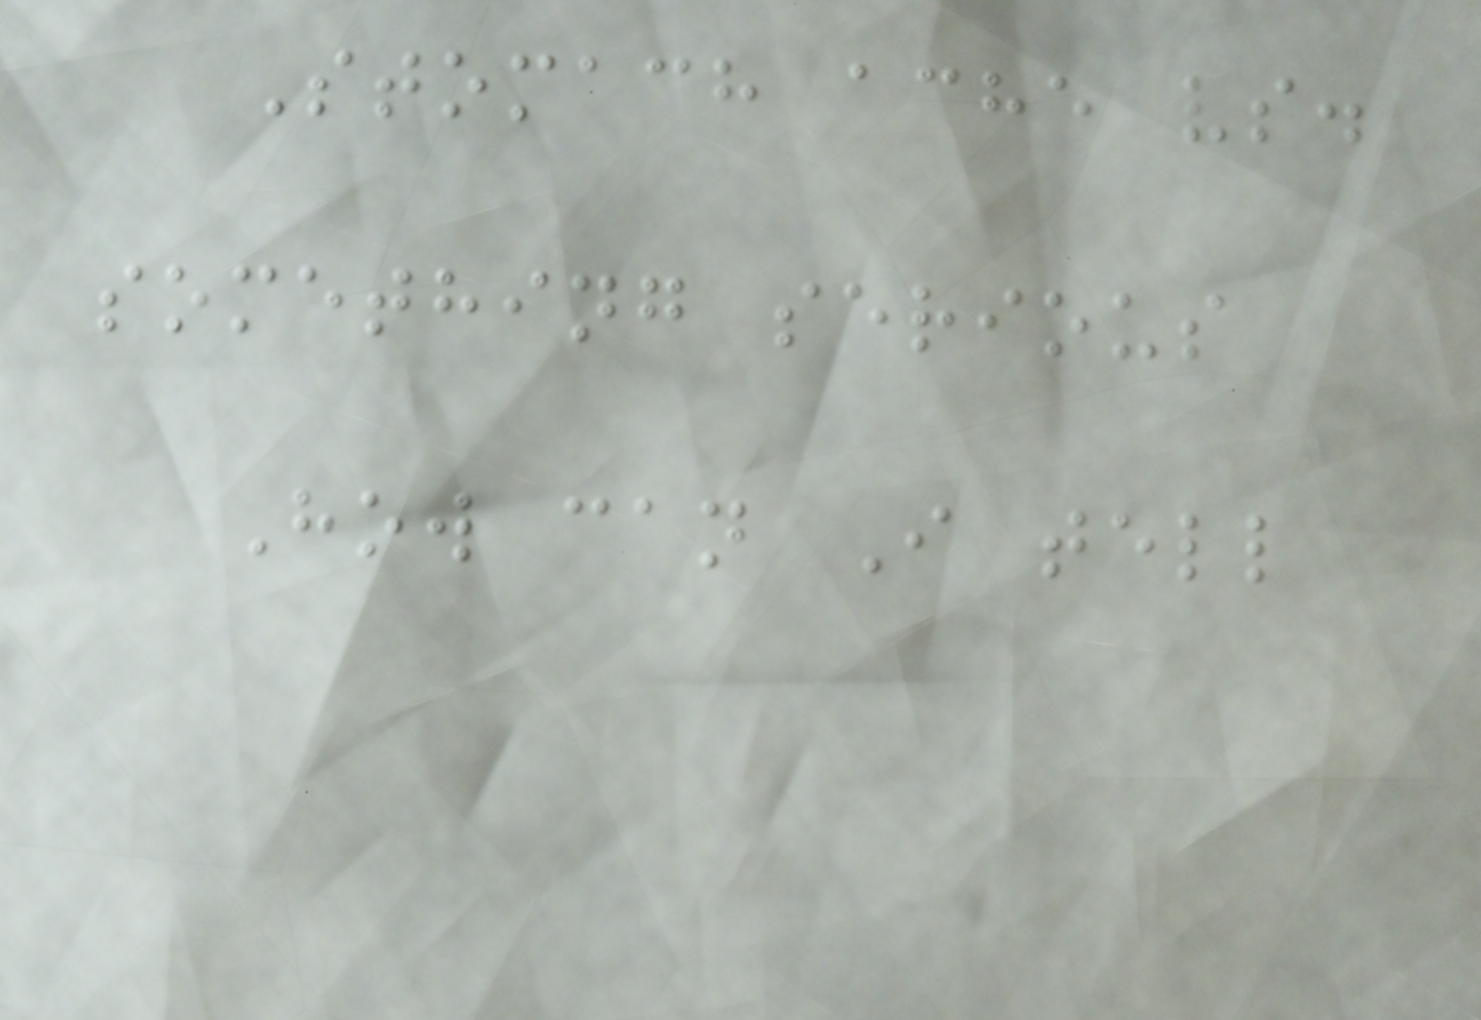Stomach ache vs.
something serious
How can I tell
